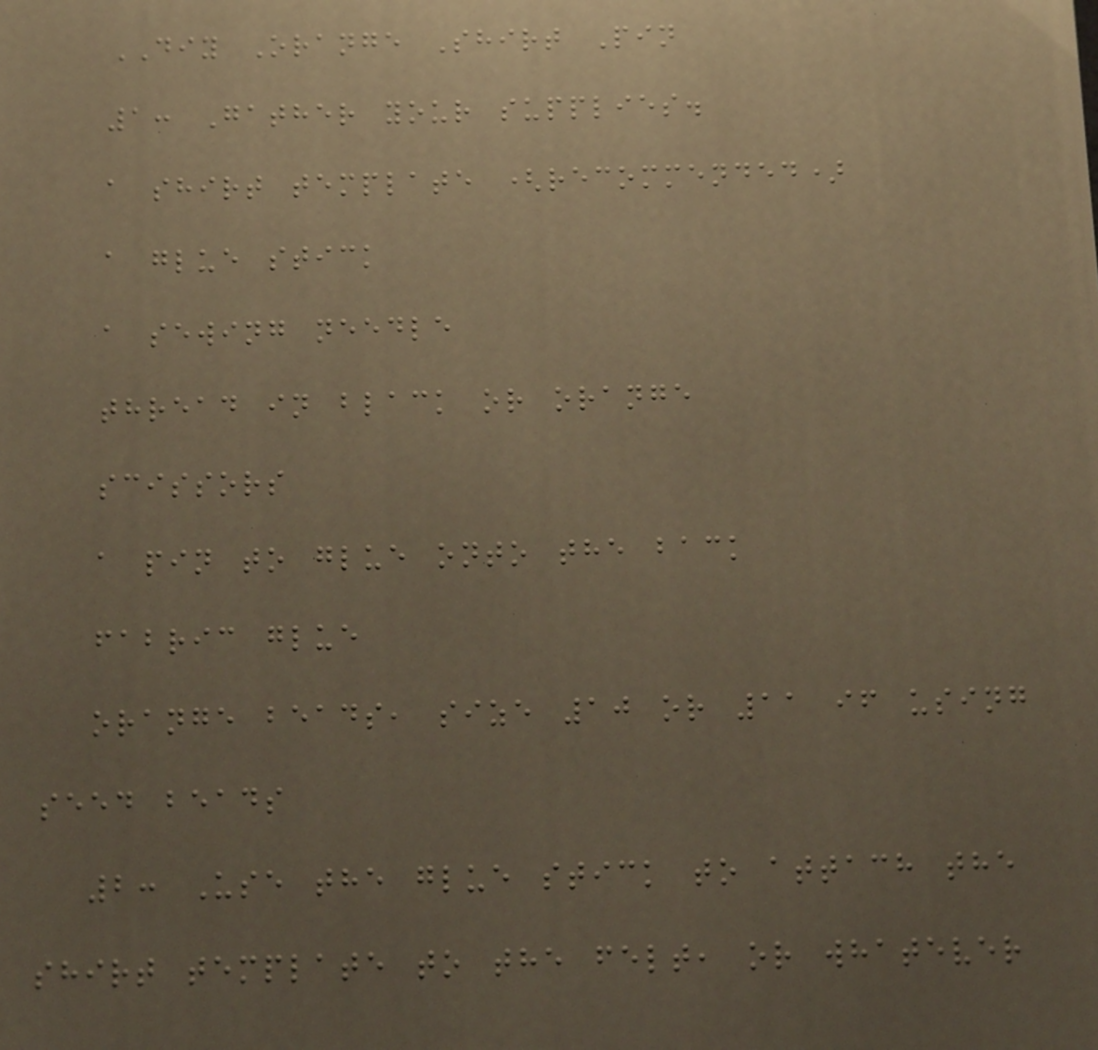DIY Orange Shirt Pin
1: Gather your supplies.
a shirt template (recommended)
a glue stick
a sewing needle
thread in black or orange
scissors
a pin to glue onto the back
fabric glue
orange beads, size 10 or 11 if using
seed beads
2: Use the glue stick to attach the
shirt template to the felt, or whatever
